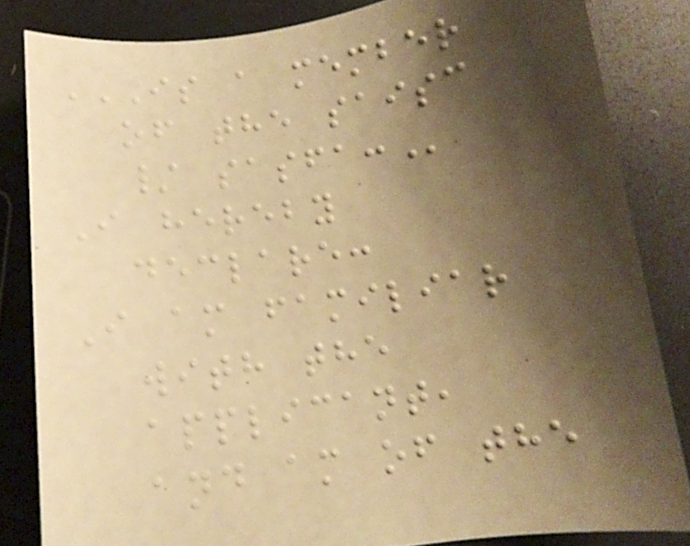IS A MEMBER
OF THE SAISC
/ SASFA:
I hereby
declare:
I am familiar
with the
applicant,
and am of the
